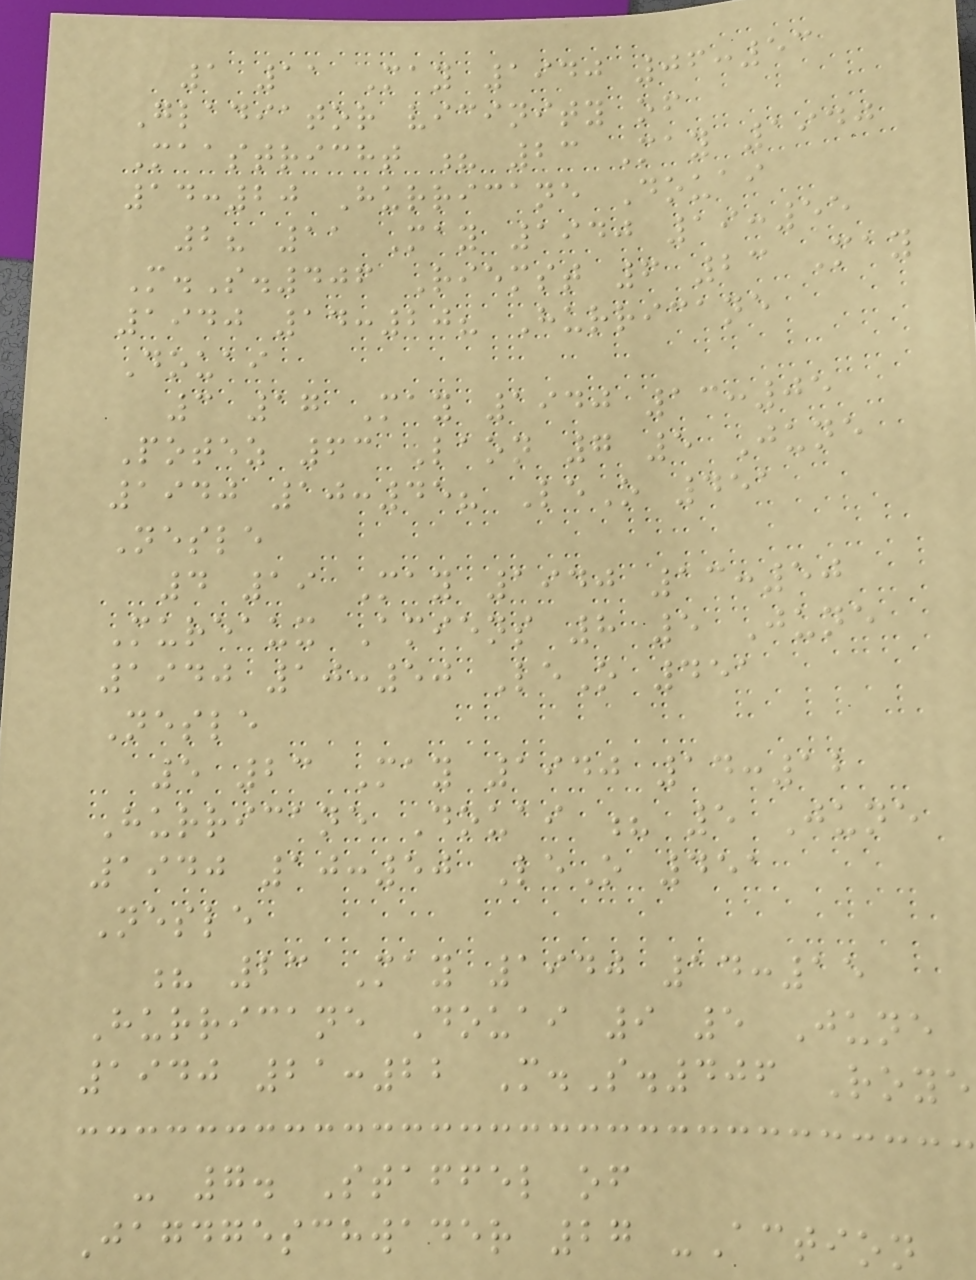1 11 May 1940 06:53
Gladiator vicinity of
Maastricht ? 23 May 1940
14:20 Hurricane Douai
2? 11 May 1940 19:55
M.S.406 Riemst 6 23 May
1940 14:20? Hurricane
Douai
3 17 May 1940 13:05
Potez 63 Laon 7 5 June
1940 10:45? LeO 451
Nesle
4 19 May 1940 13:50
Mureaux Amiens 8 5 June
1940 10:50 LeO 451
Nesle
5 23 May 1940 14:12
Hurricane Douai ? 5 June
1940 10:50 LeO 451
Nesle
? 23 May 1940 14:15
Hurricane Douai 9 5 June
1940 21:22 M.S.406 Roye
- 7. Staffel of
Jagdgeschwader 27 -Action
